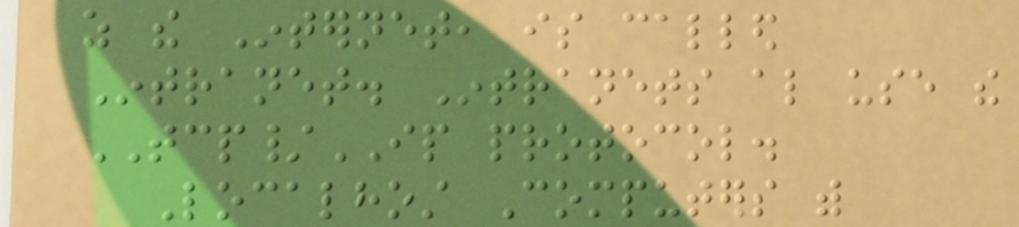as the Internet, is called
Intranet. Intranets also use the
TCP/IP protocol.
Localhost Computers with
